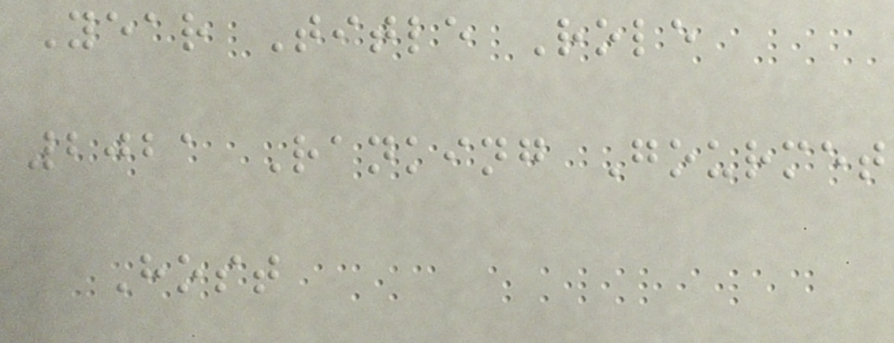Year Title Role
2021 Ranking Gourmet
Host
